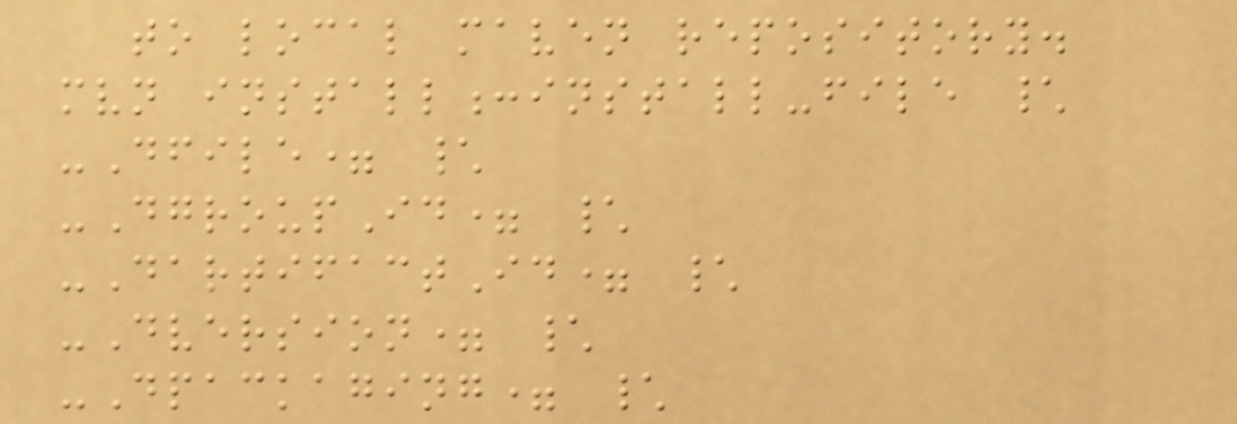to local maven repository.
mvn install:install-file \
-Dfile= \
-DgroupId= \
-DartifactId= \
-Dversion= \
-Dpackaging= \
